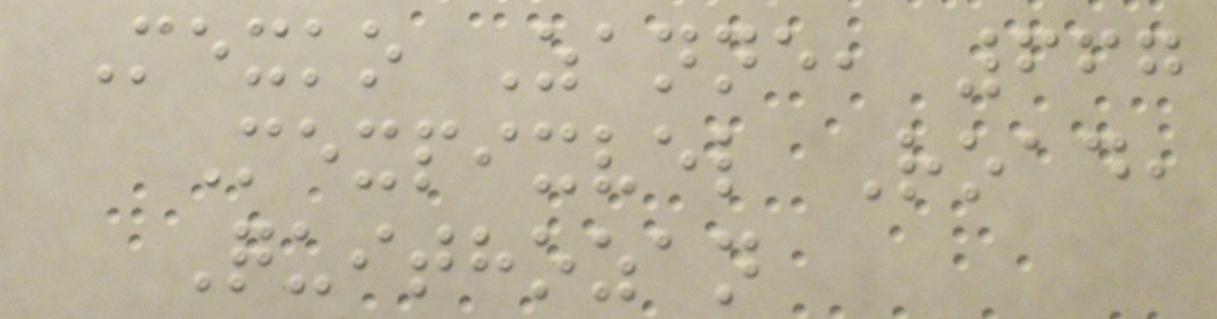Mexko Zanne, 667
Mexpixvel Road,
Quithozan
